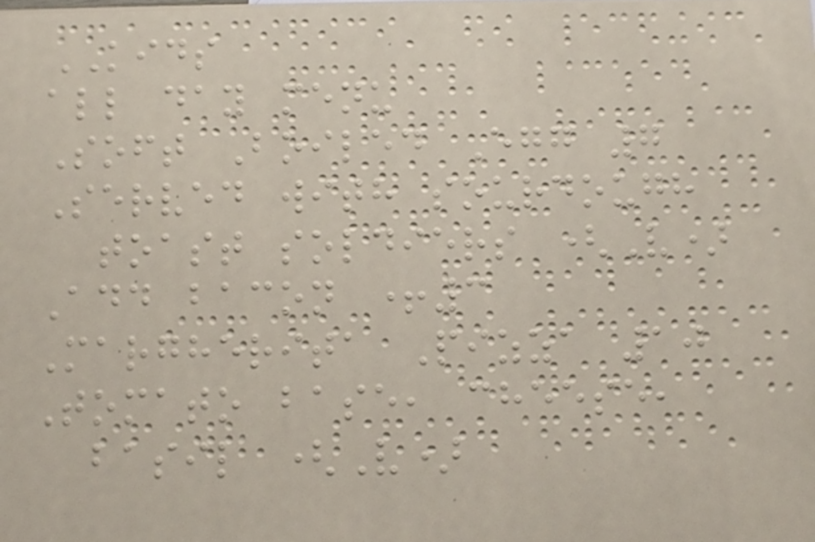KIDS
all day menu
Soft Boiled Egg 7
Served with sourdough
toast soldiers (V)
Add bacon +3
Margherita Pizza 10
Tomato base, cheese,
basil (V)
